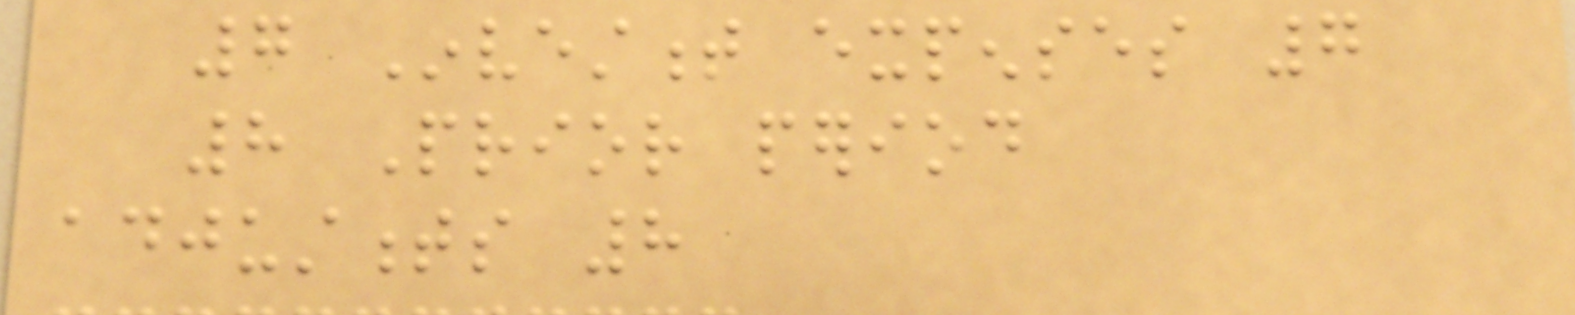7 Investment expenses 7
8 Prior period
adjustments 8
